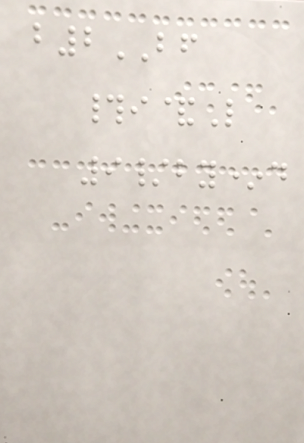b2BF
#i&L
9/by*d
